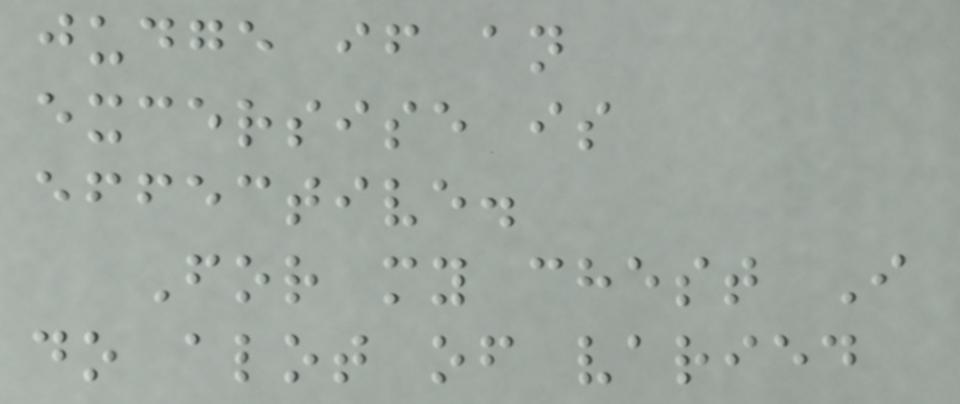judge if an
excersise is
effective.
For my chest I
do alot of varied
